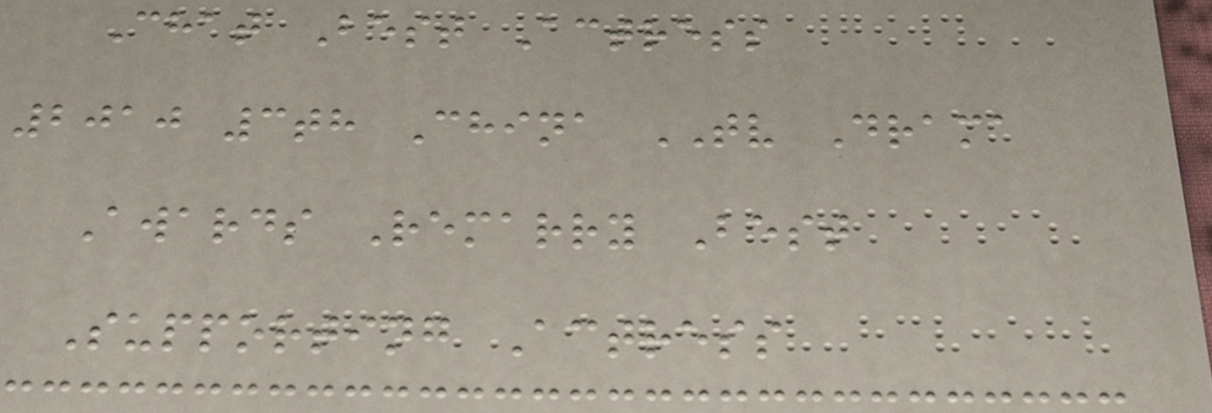Chat Best Actress
2010 3th China TV Drama
Awards Remarry Best
Supporting Actress
